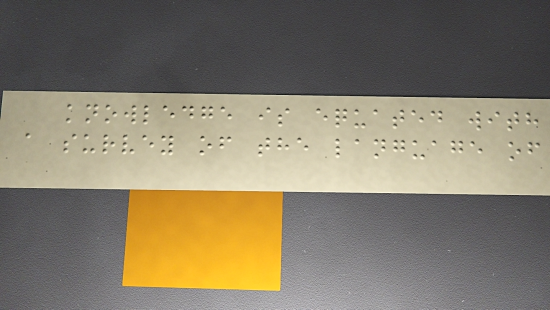knowledge is equated with
a survey of the language of
